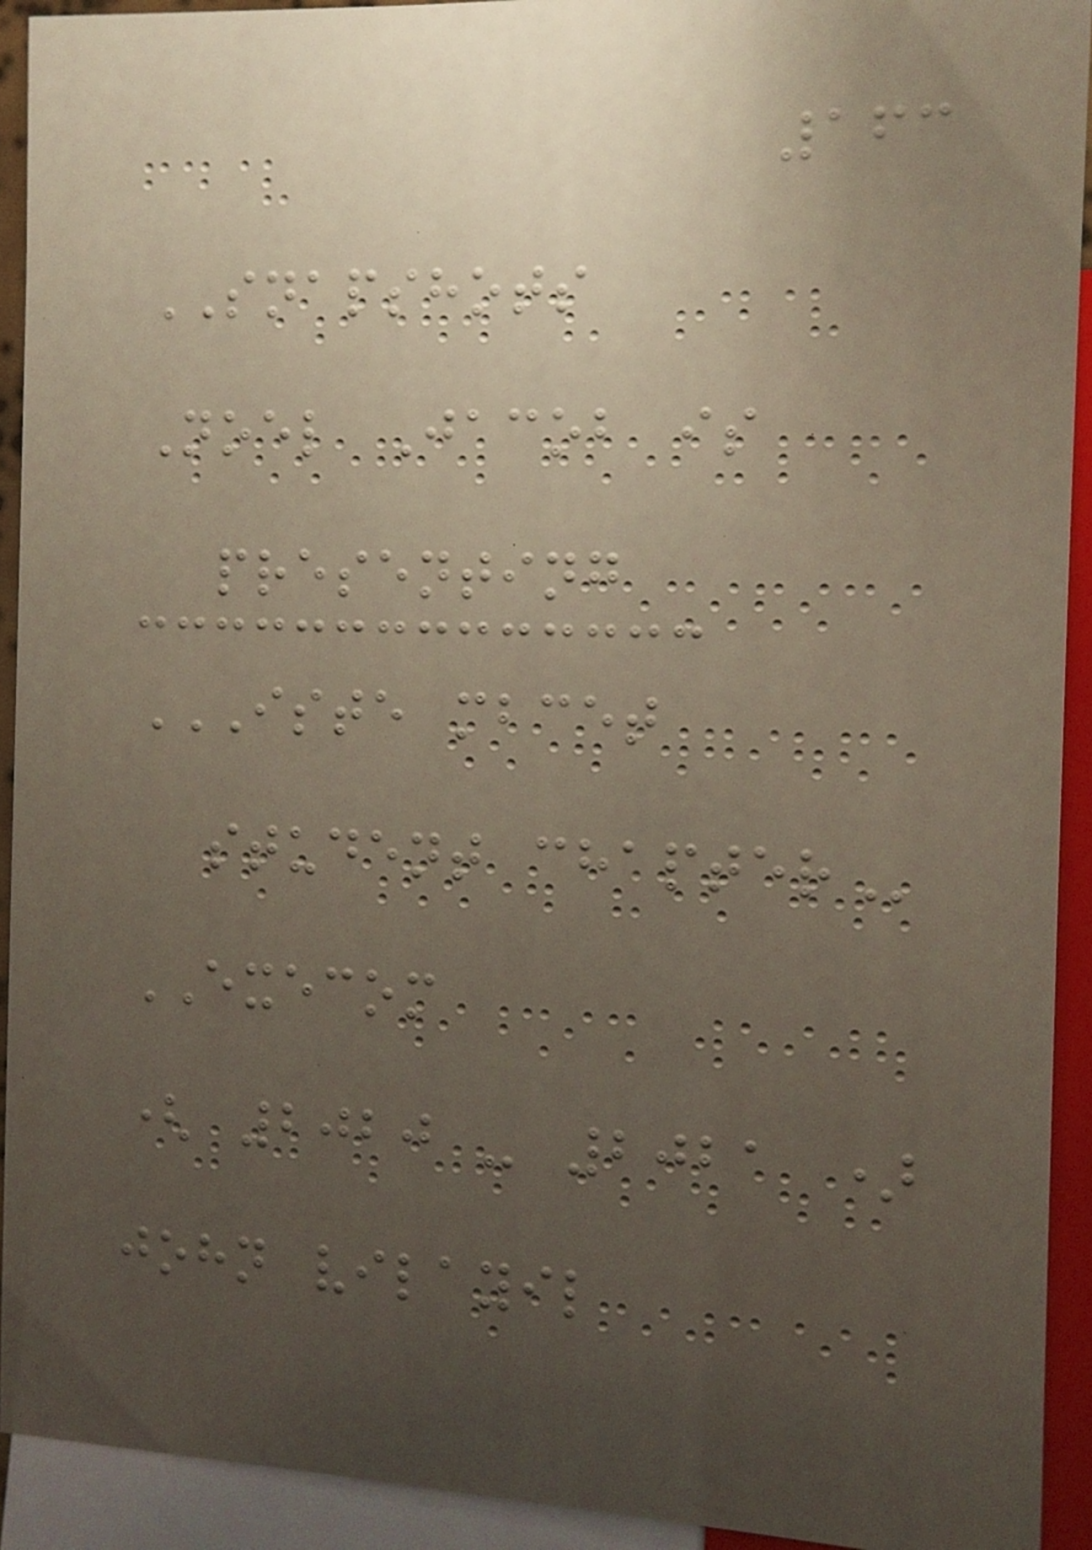163
SNAPSHOTS
Noel Jacob is
presenting
ISTE MBCET
STUDENT CHAPTER
EXECOM
( 2020 - 2021 )
john vilayil
